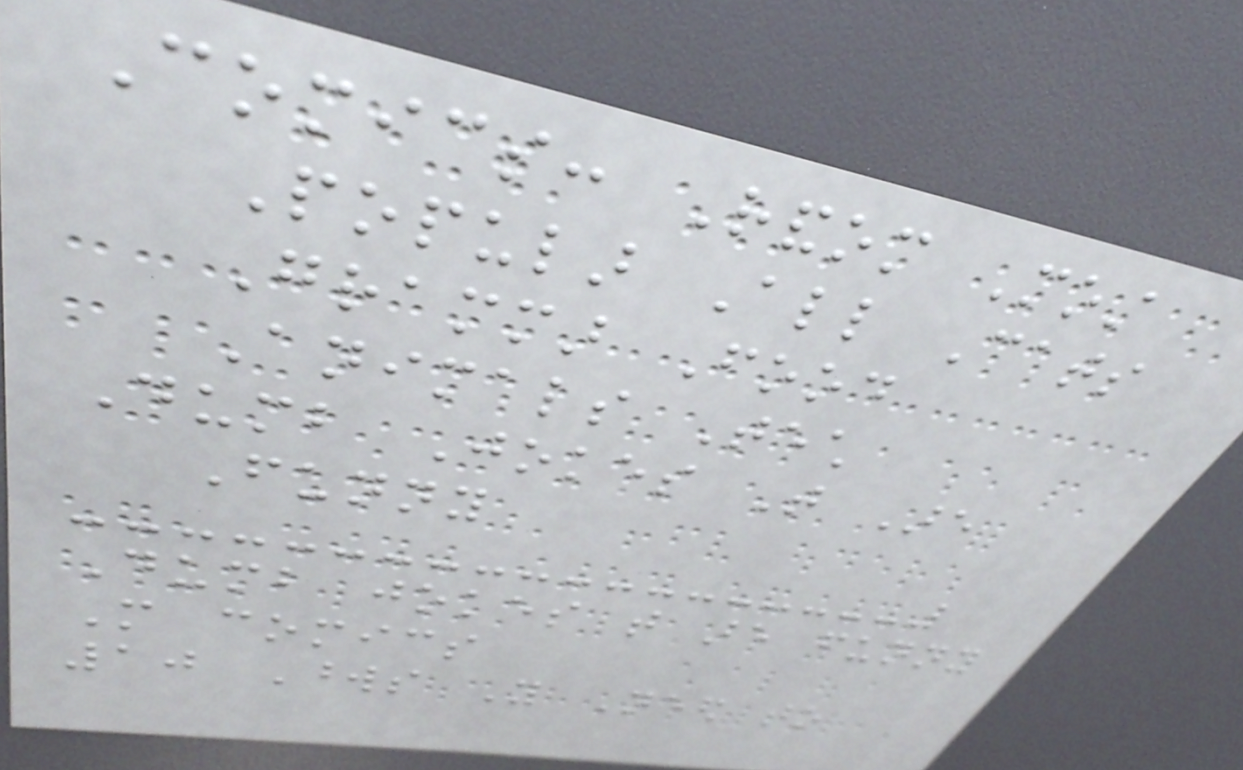Comics: Random Most
Popular All Cats
Grammar Food
Animals Tech
Dumb Jokes That Are
Funny
Dumb jokes that are funny
More comics
10 Words You Need to
